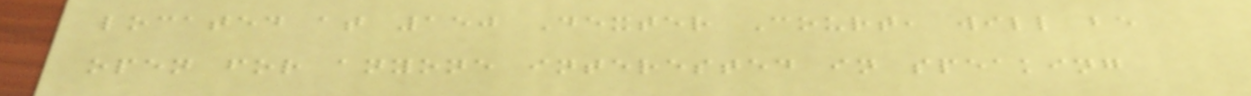located at 150 Dexter Court, will be
open for anyone interested in speaking
